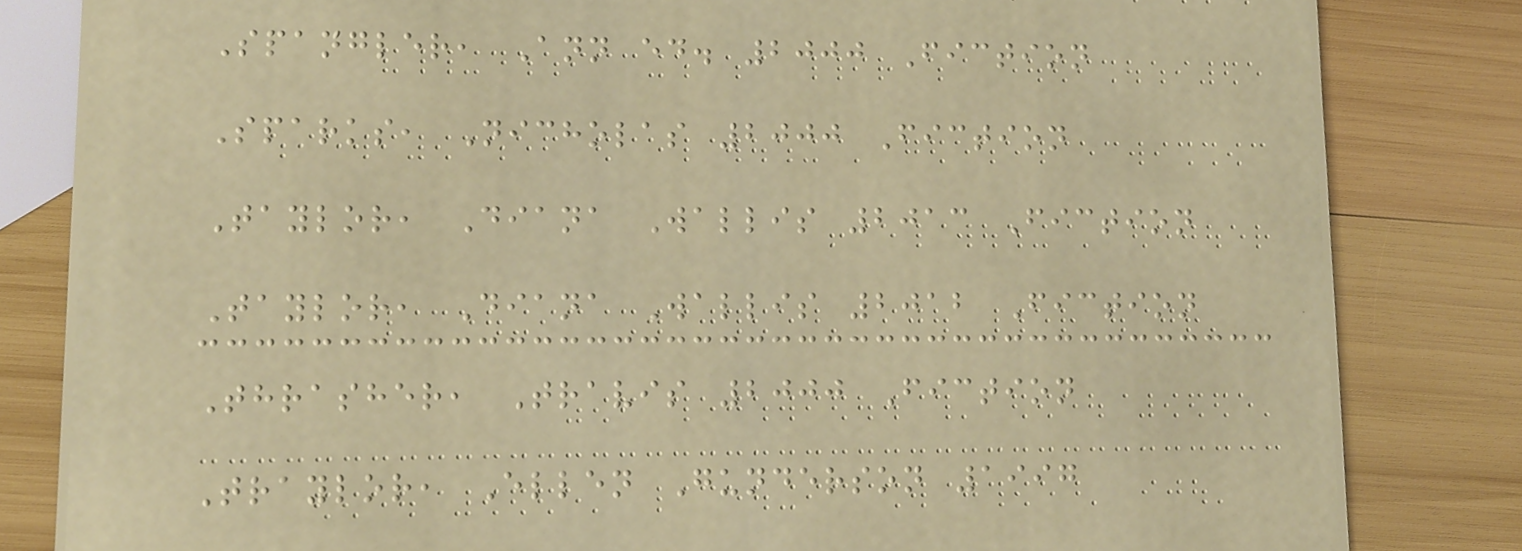Spangler, Ann ed. 2000 Fiction
Sparks, Nicholas 2000 Fiction
Taylor, Diana Wallis 2013 Fiction
Taylor, Diana Wallis 2012 Fiction
Thrasher, Travis 2000 Fiction
Traylor, Ellen Gunderson 1997
